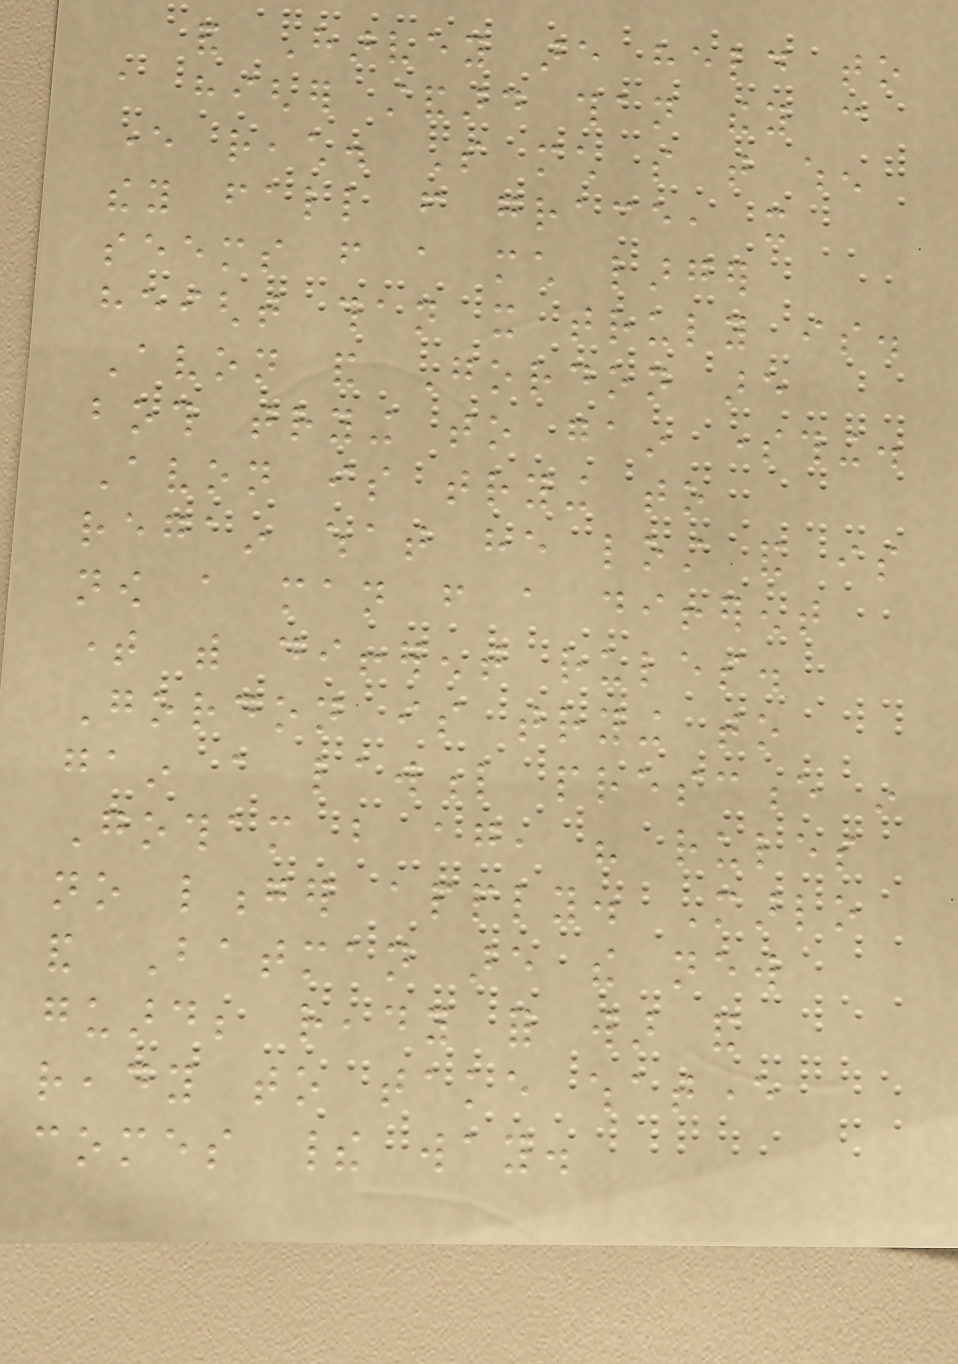and Harvey are held to
a higher standard than they can
ever reach. So much so that when
they fall from grace, it
seems from a much larger
height than it truly is.
Avon and Gordon are
both trying to gain something.
Avon is trying to
regain what he lost and is
now a man from a different
time with different rules.
Gordon is trying to
gain a lawful prescence in
Gotham but again, his rules
no longer apply. Marlo
and Batman are the new
guard; ready for war and
ready to take whatever
comes their way.
